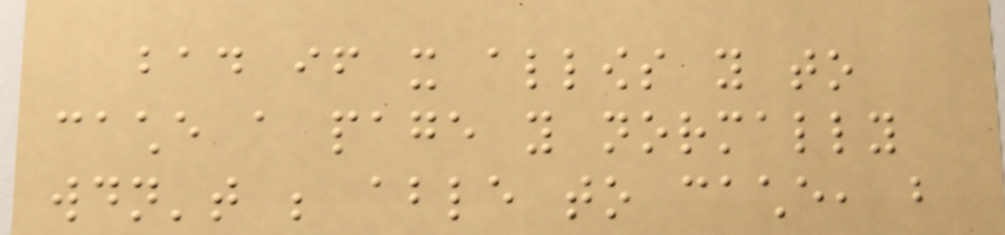bad if it allows you to
cache a page you normally
wouldn't be able to cache, but
